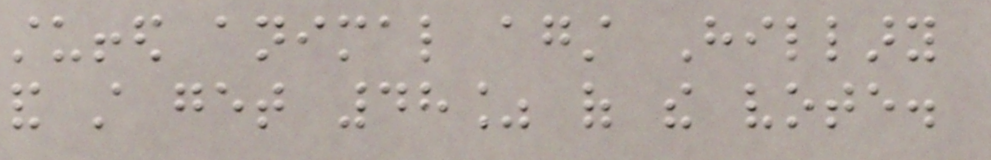stuffed animal against Hillary
and still get 48% of the vote.
